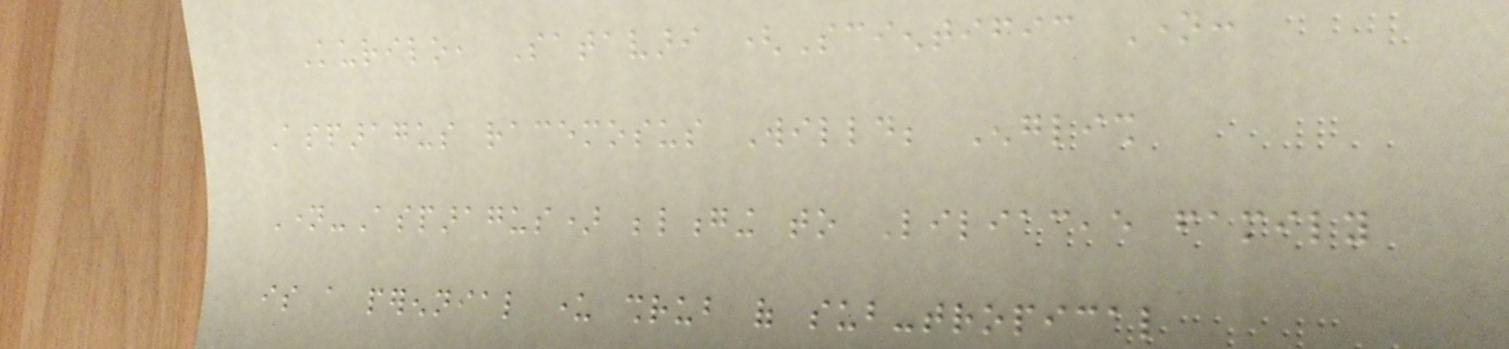Kurilo, Satavari (Scientific Name:
Asparagus racemosus Willd; English
Name-Asparagus) belonging to Liliaceae family
is a perennial under shrub of sub-tropical
